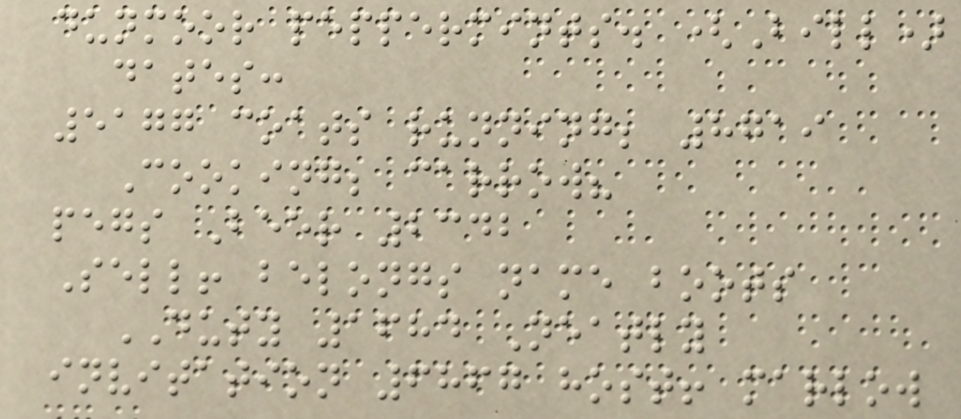dunmoor peppermints. (Bill)
dates:
5177 coats running; 8719
Cooking; carrow?
pegs Beer 2342
Sell! belongs name boots
DUTY 1684 Neatly
invitation 6867 host! marlow
